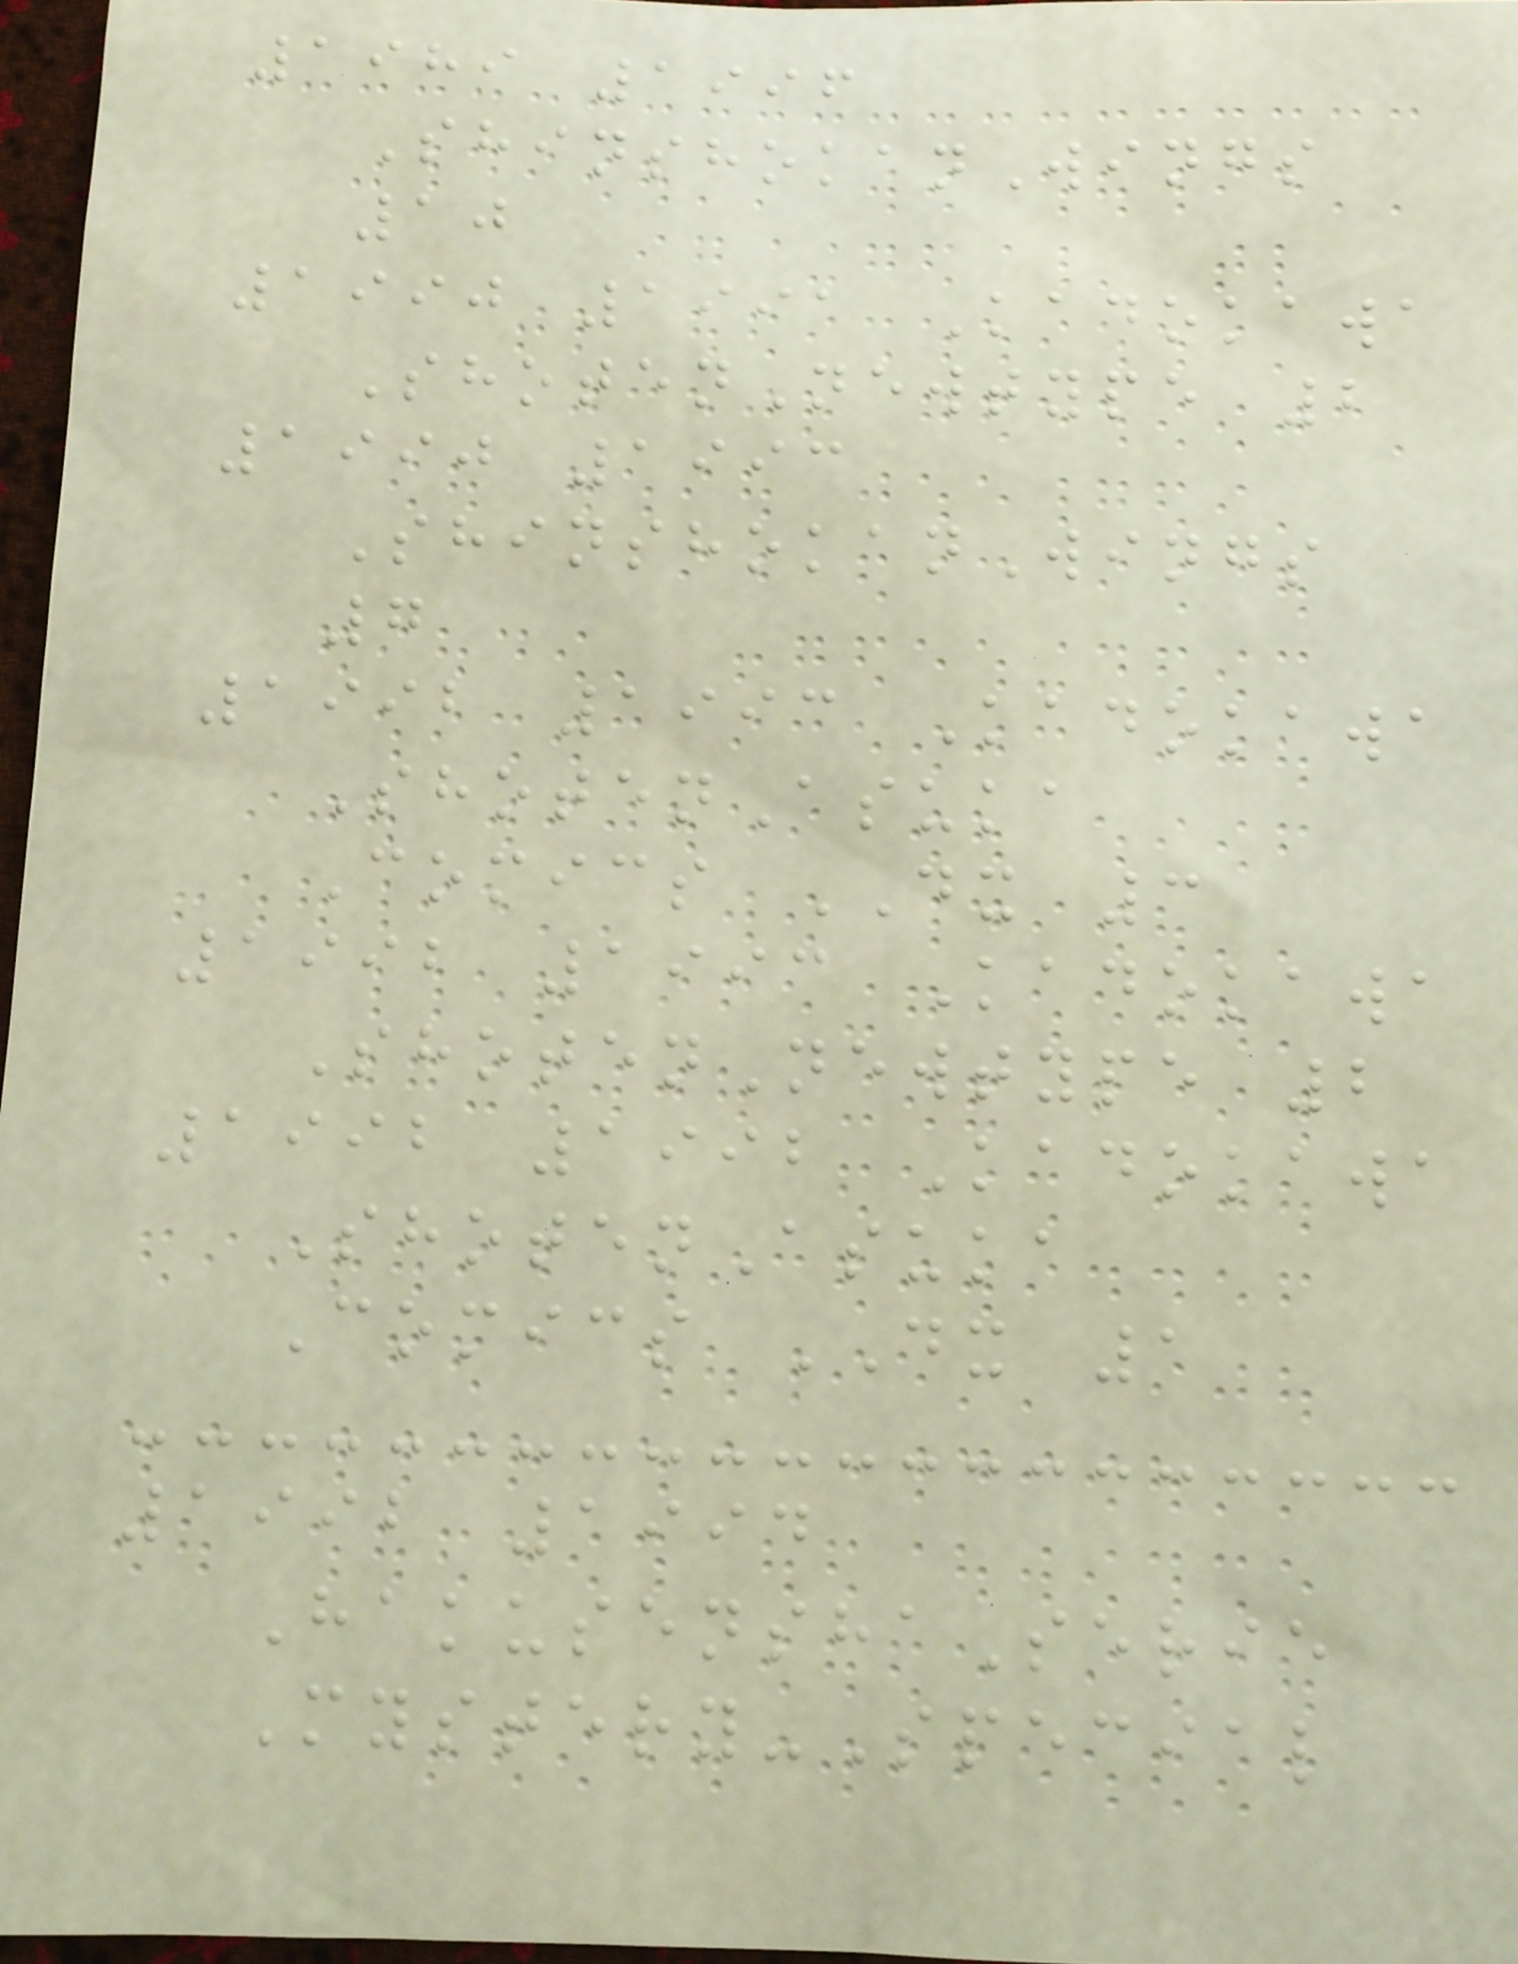1989 1996
ShinshokanWings
10
1990 1991 Kadokawa
ShotenNewtype 2
1990 1993
ShinshokanWings
7
1992 1993 Kadokawa
ShotenAsuka
Comics DX 3
1992 1993 Kadokawa
ShotenNewtype 2
1992 1992 Kadokawa
ShotenAsuka
Comics DX 1
1992 1994
HakusenshaSerie
Mystery-Special
